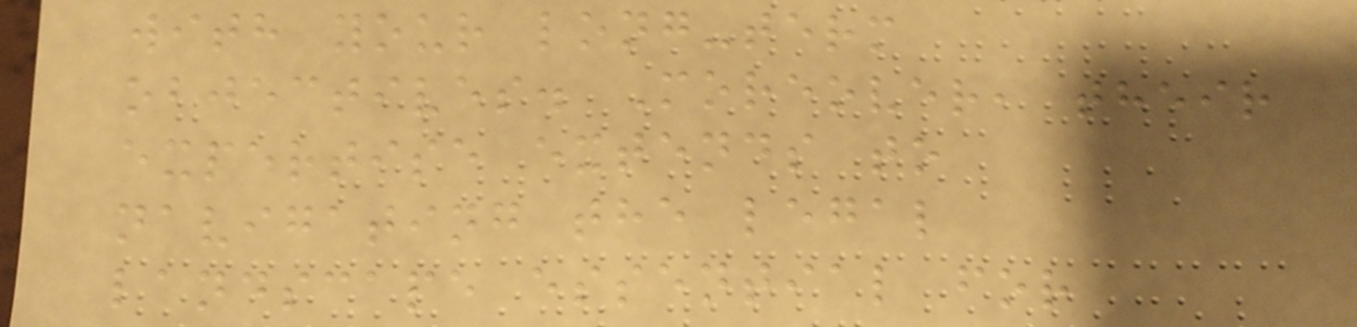with your long-term
objectives. Moreover, their
expertise extends to
navigating the legal
landscape essential for
